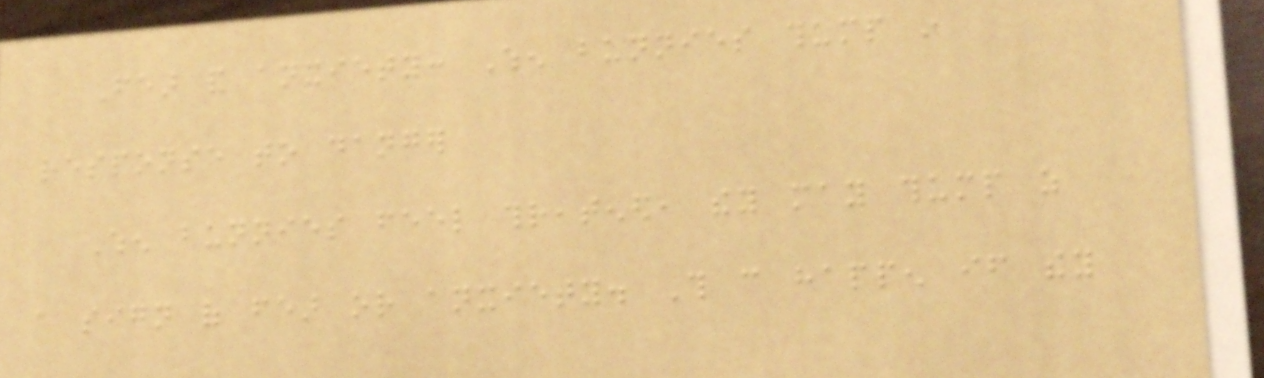Fear and anxiety: When bunnies thump in
response to danger
When bunnies feel threatened, they may thump as
a sign of fear or anxiety. This can happen if they
